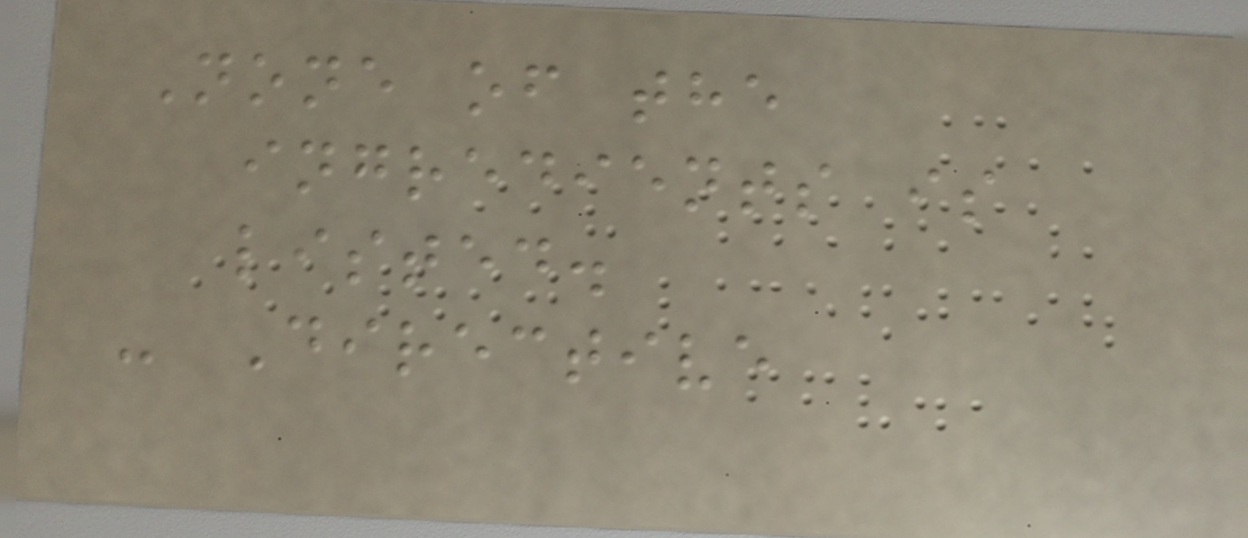None of the
ingredients is
listed.
- Directive
